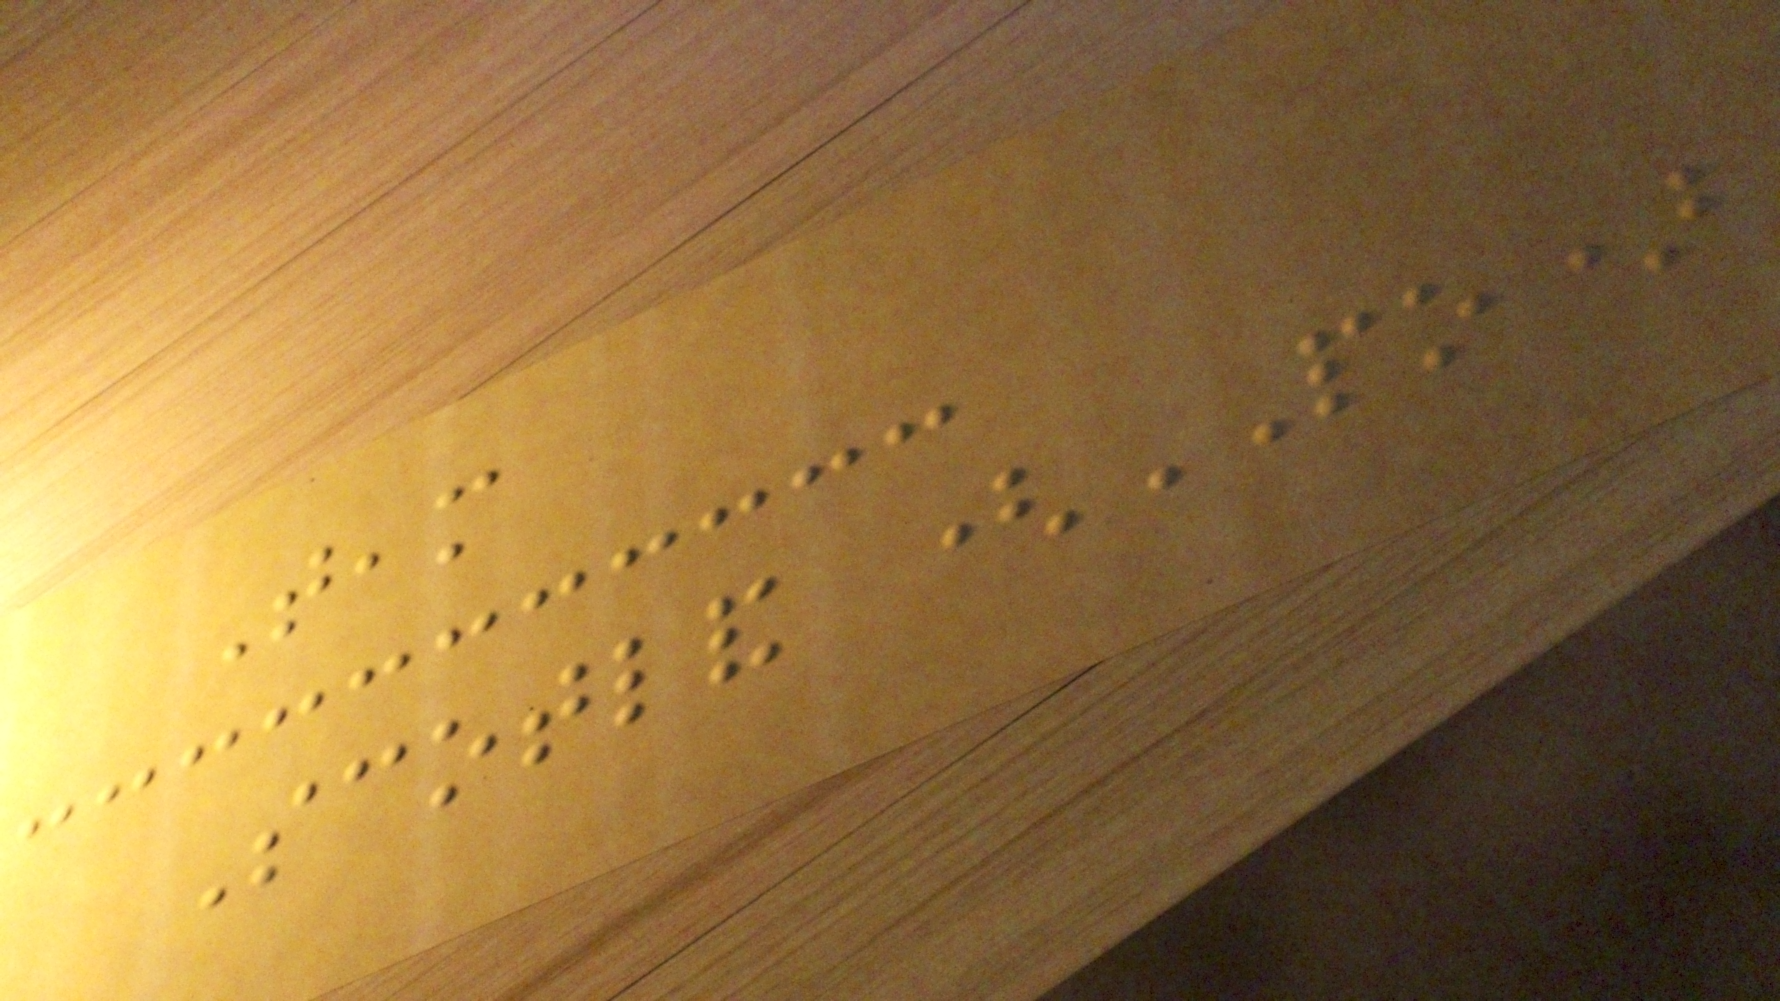Team
Scotland (PO)
